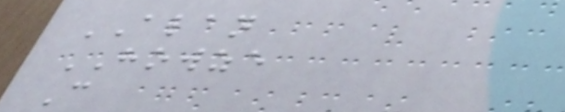ALAN
HOWZE
C
